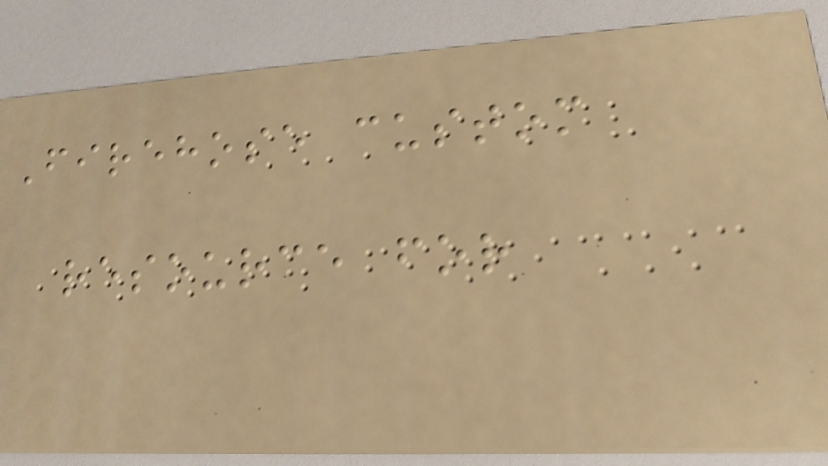Firehose custom
resource for
